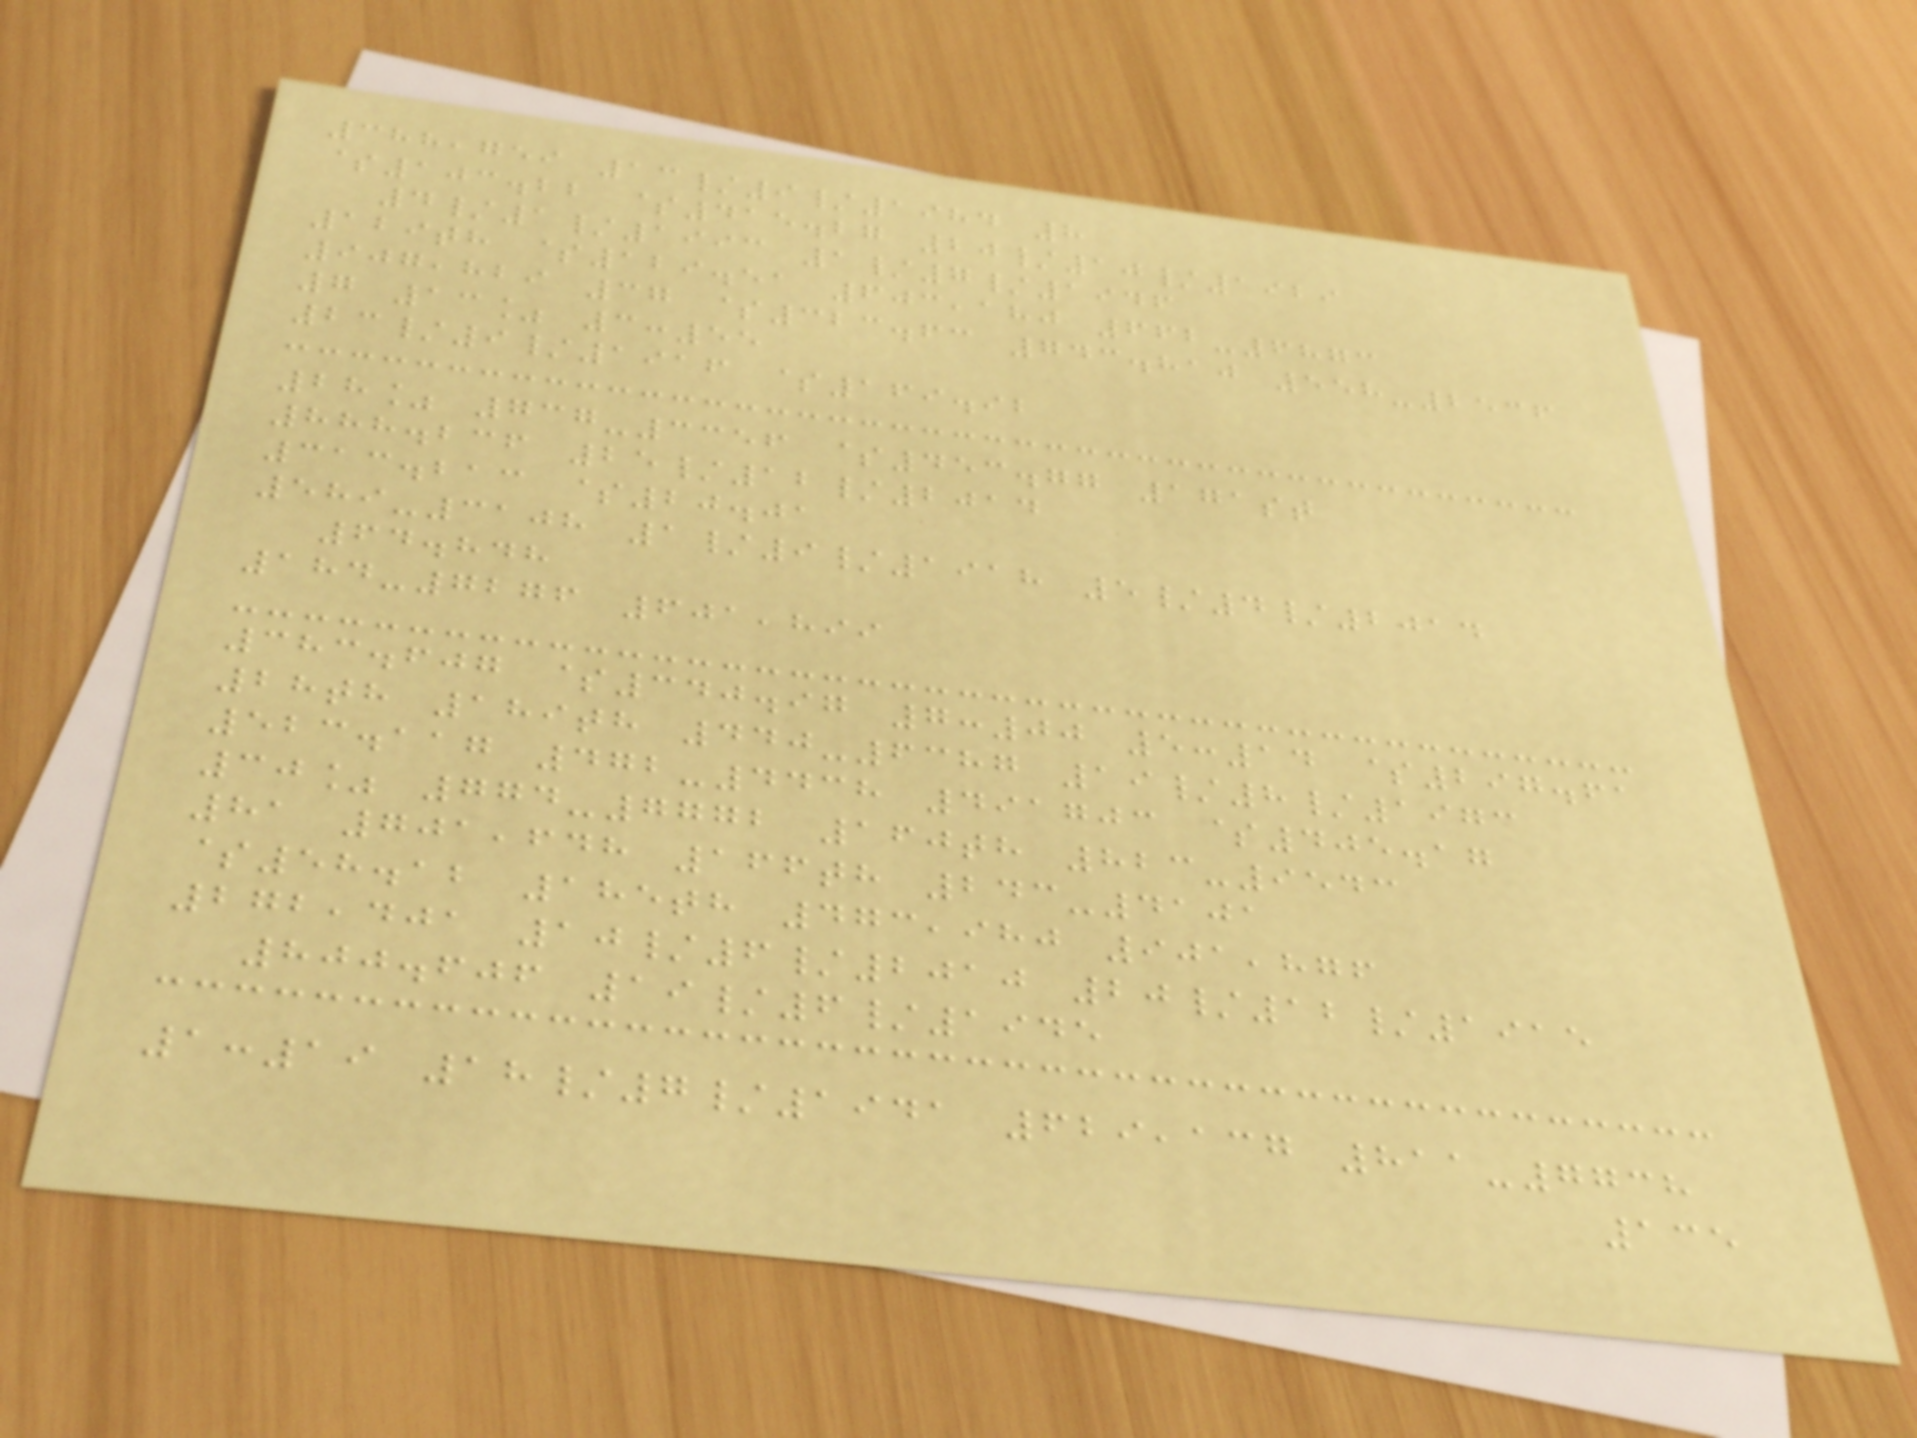388,759 13/9/1984 8
$103.22 $415.27 20/10/1929
4/1/1993 1/7/1946
129th $129.51 603,180 662-6873
907,829 37 $323.63 743.810 558-2536
7 13% 3:55
23/9/1916 $169.92
28% 737-3356 $453.77 171st
888.236 25/12/2014
313.213 $20.01
589-3108 1/9/1918 5/4/2014
64.848
184-7276 601,899
383.607 $340.97 7:00 5:14 $297.61
28th 189th 440-6387 19/8/1973
523.117 472-4438 491703 $405.17
30% 774-7772 160th 823-9543
81 701,648 166th 243-4101
$58.12 185th 473,980 901,876
272,401 10/6/2010 20/12/1915
800.606 19/6/1945
1:19 18/7/1941 629,137 811-7738
135
